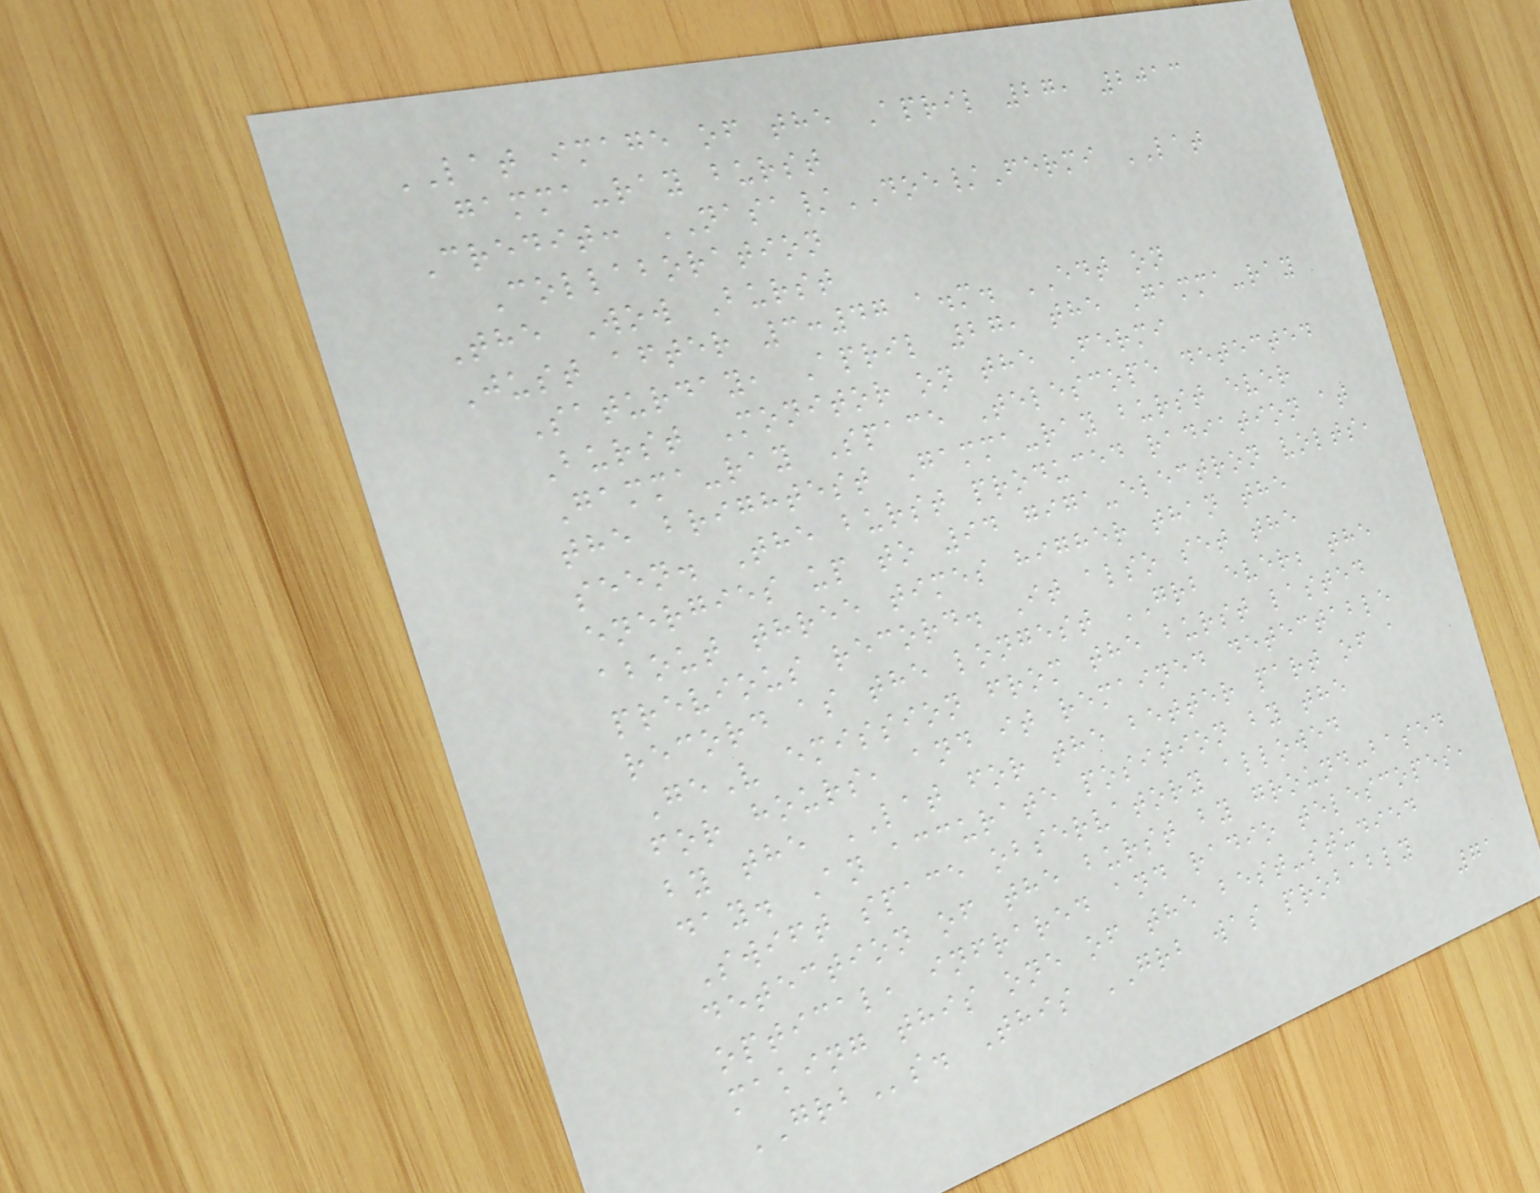LAT image of the April 27, 2013
gamma-ray burst
Credit: NASA/DOE/Fermi LAT
Collaboration
The Wow Burst
Just after 3:47 a.m. EDT on
Saturday, April 27, the Gamma-ray
Burst Monitor on the Fermi
Gamma-ray Space Telescope detected
the brightest Gamma-ray burst ever
seen. The burst produced radiation at
energies up to 94 giga-electron volts,
about three times higher than the
previous record. It also set the
record as the longest GRB ever; the
GeV emission from the burst lasted
for hours, and it remained detectable
by the LAT for the better part of a
day. An accurate position by the
Swift space observatory allowed
detection of the burst by ground-based
optical, infrared and radio telescopes,
making this one of the best-studied
GRBs. This GRB was probably
71
